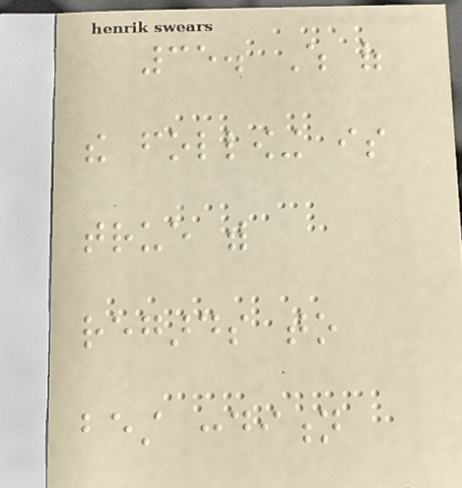35. Which of
the following is
true with
regards to
best condition
